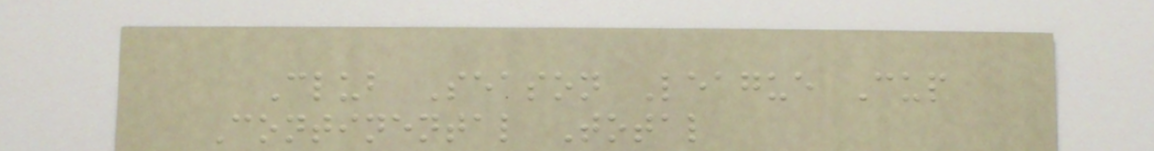Club Season League Cup
Continental Total
